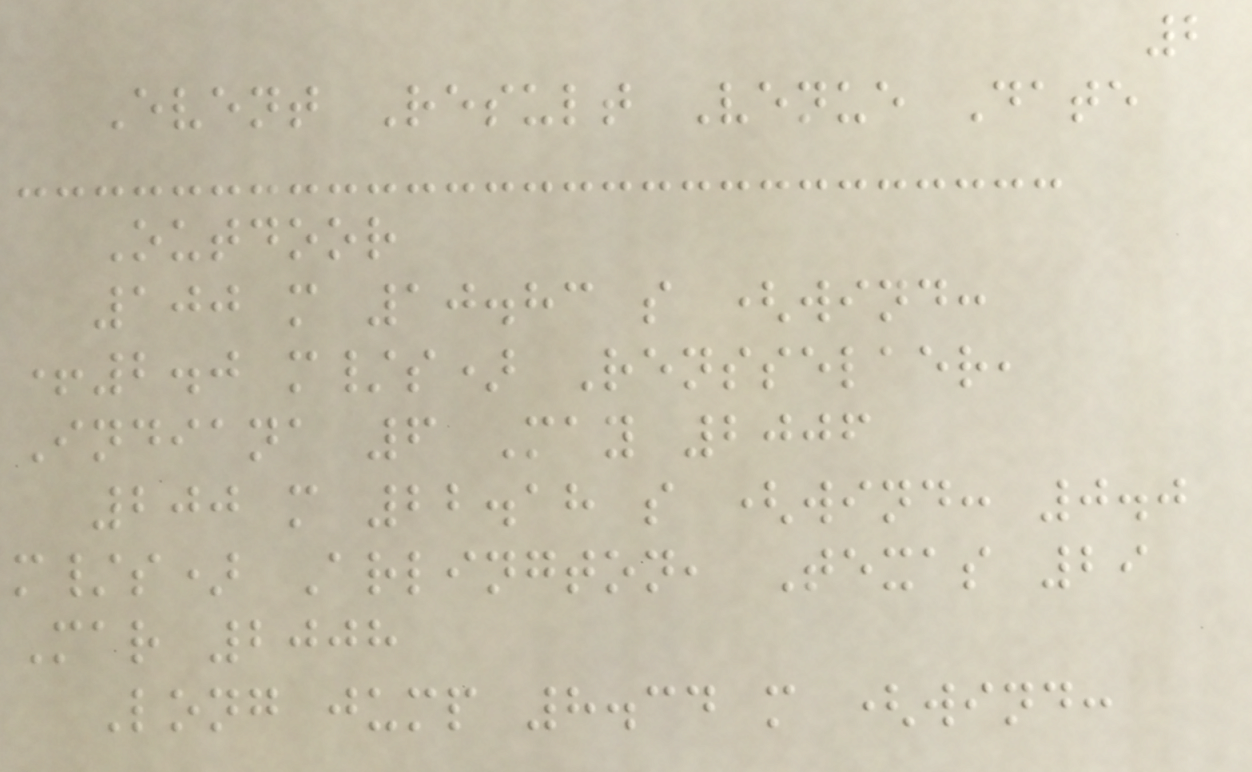2
Event Result Venue Date
Outdoor
100 m 10.83 s (wind:
+2.0 m/s) Rensselaer,
Indiana 6 May 2006
200 m 22.18 s (wind: 0.0
m/s) Arlington, Texas 29
Mar 2008
Long jump 8.34 m (wind:
